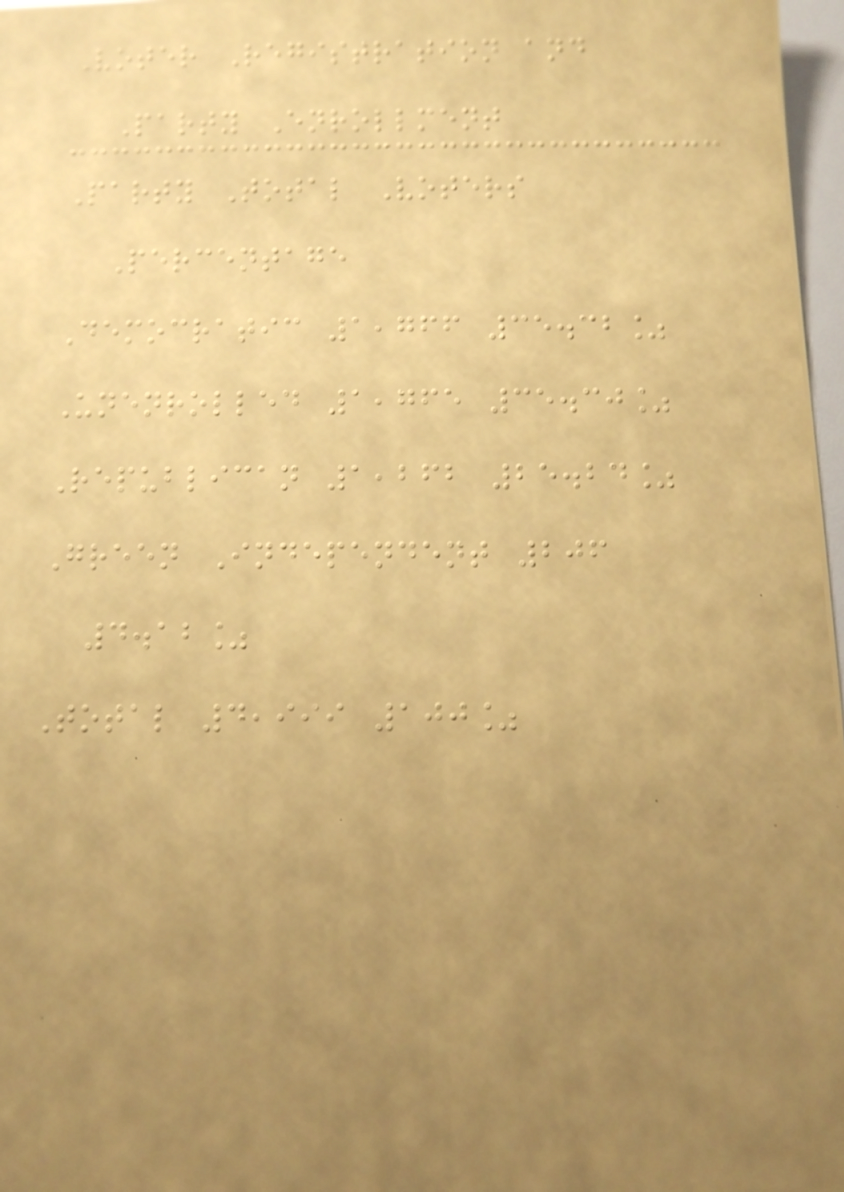Voter Registration and
Party Enrollment
Party Total Voters
Percentage
Democratic 1,766 35.32%
Unenrolled 1,765 35.30%
Republican 1,262 25.24%
Green Independent 206
4.12%
Total 4,999 100%
